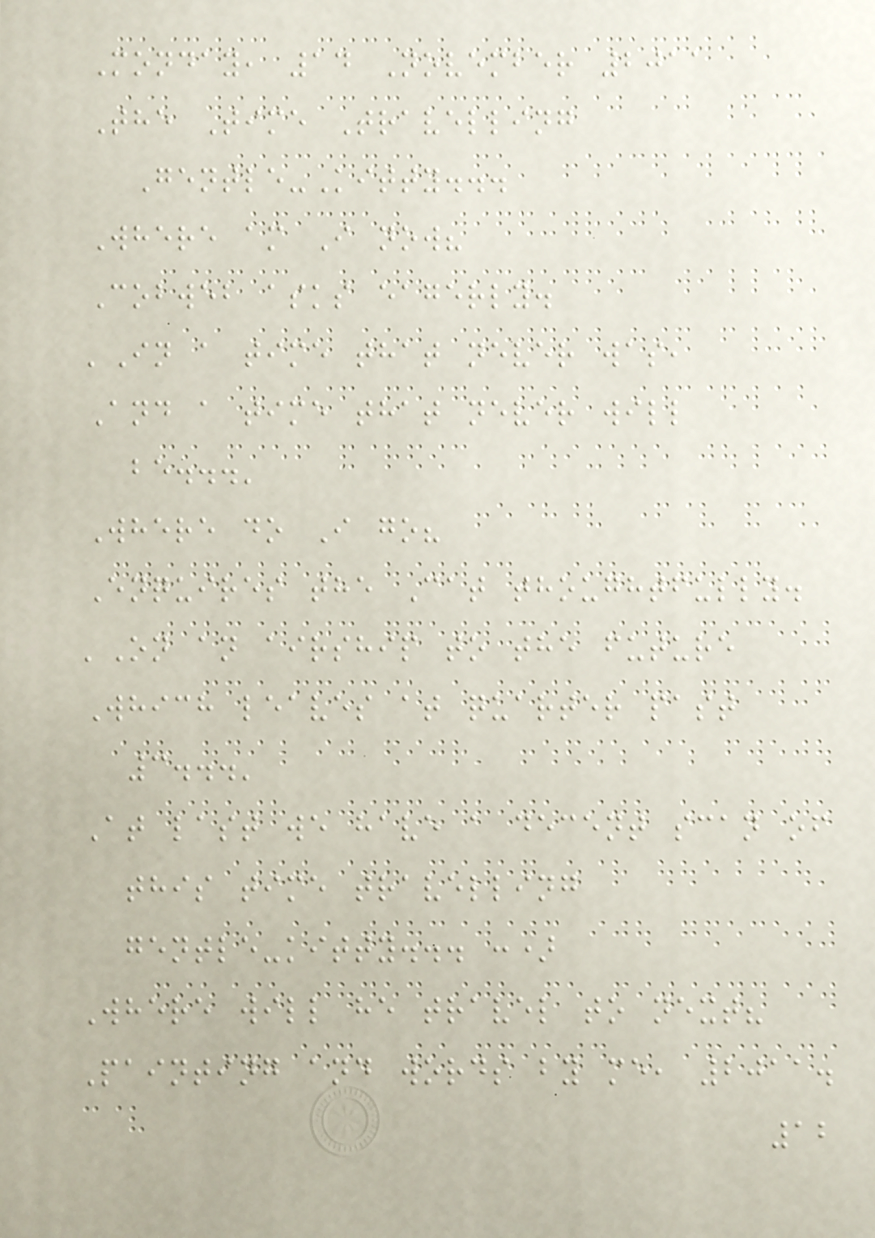Monday, 14 November 2011
The Time Travelling
Gentle-Kitty...
Where am I now?
Cobweb asks eagerly.
'In a time that never was,
And a time that never will
be...'
Where do I go?
Enquires the Cat thoughtfully.
'On an airship to the future
Which leaves at quarter past
3...'
At last we have a decent scan of
this time travelling
gentle-kitty... :)
Where will he travel to next?
Painting and words by me, 2011.
12
